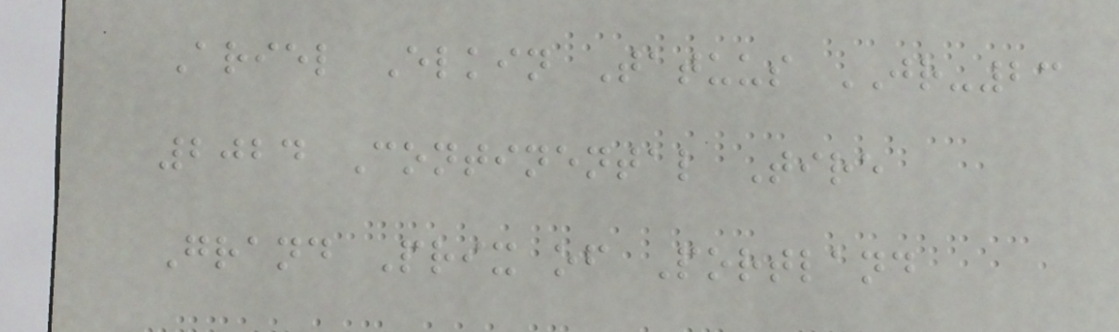Ariel Elkin Tatuus JR-23
2024 Continental Tire
Grand Prix of Portland
